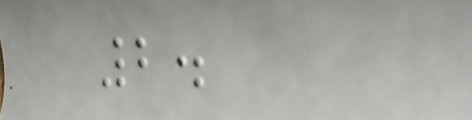2.
